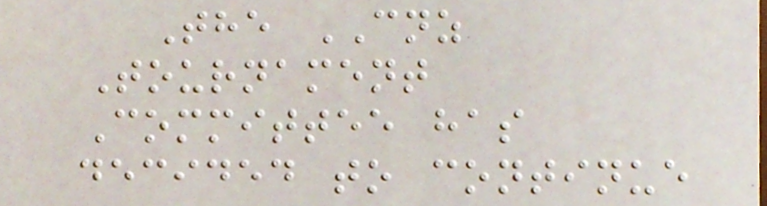The CNZ
Tournament
Committee has
decided to continue
